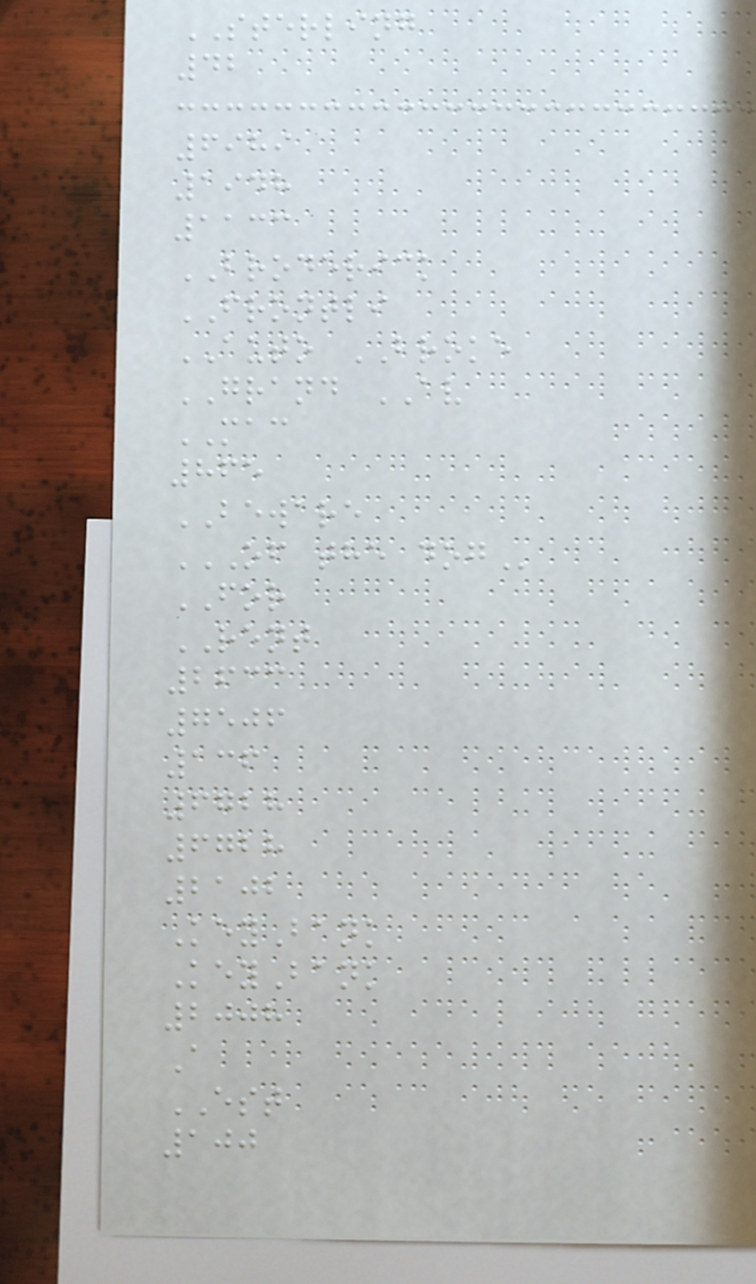STERLING
42
6989
1948
1133
BRODERICK
FRONTLI
AUTO BROKE
GRAND AV
MAC
865
BEWARE
OF THE DOG
FOR
RENT
2633
7506
136
6728
6728
2102
KeyBank
KeyBank
2008
A
EST
100
